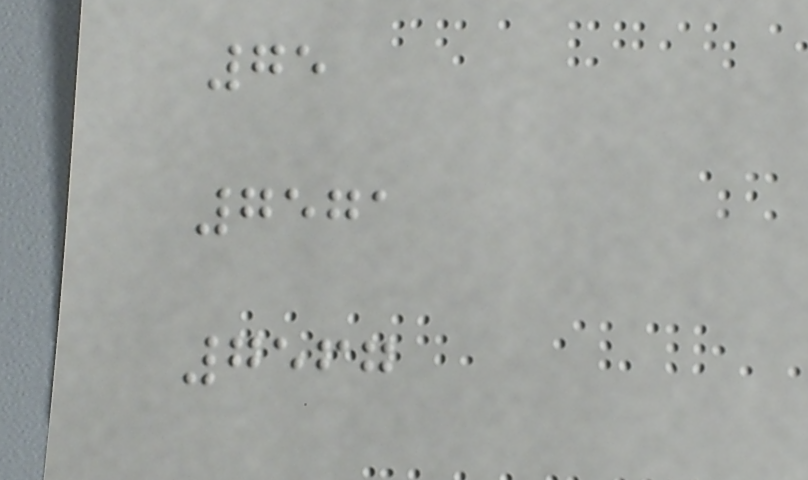75
7571
7567
